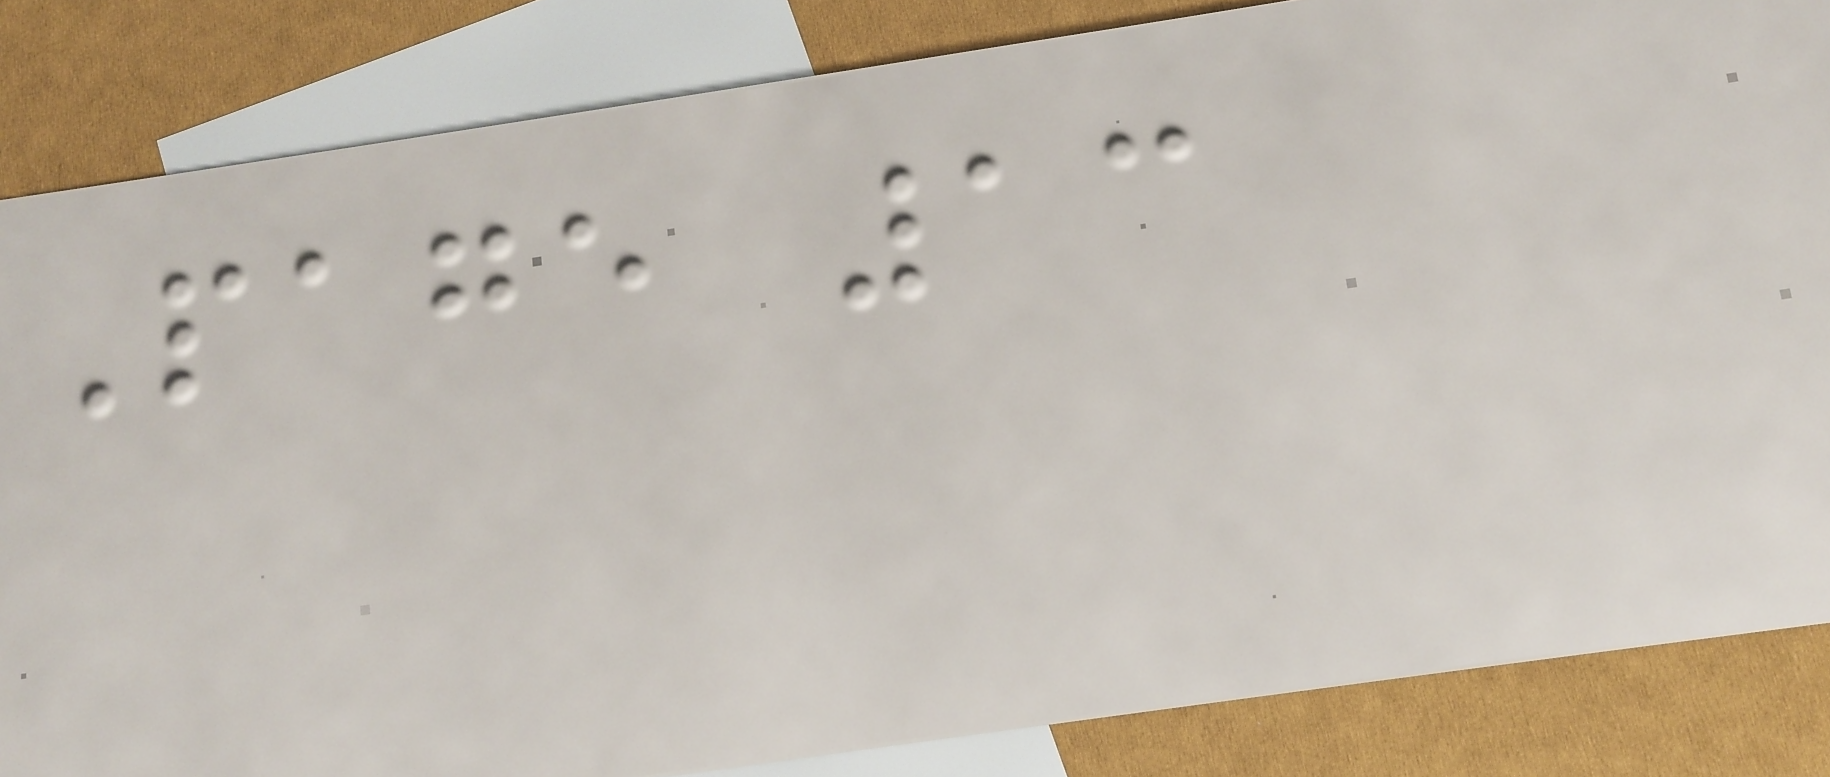Page 13
